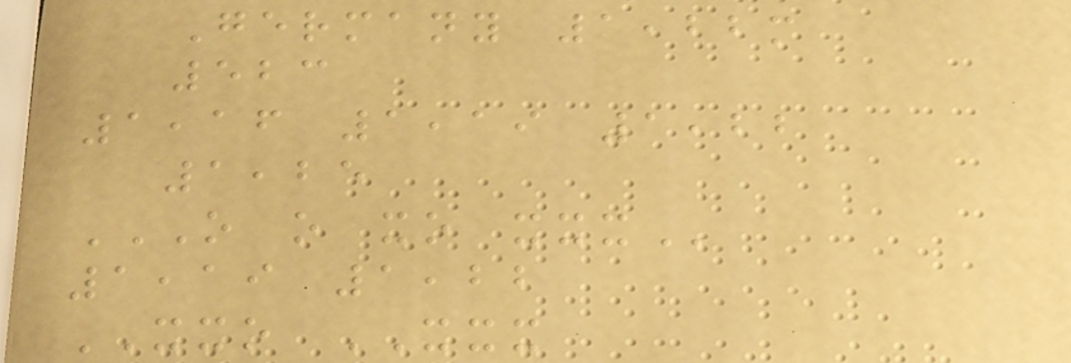Germany 1,22m
523
1,16 1,19 1,22
1,25
O O XO XXX
1,19 1,22
XXO XXX
